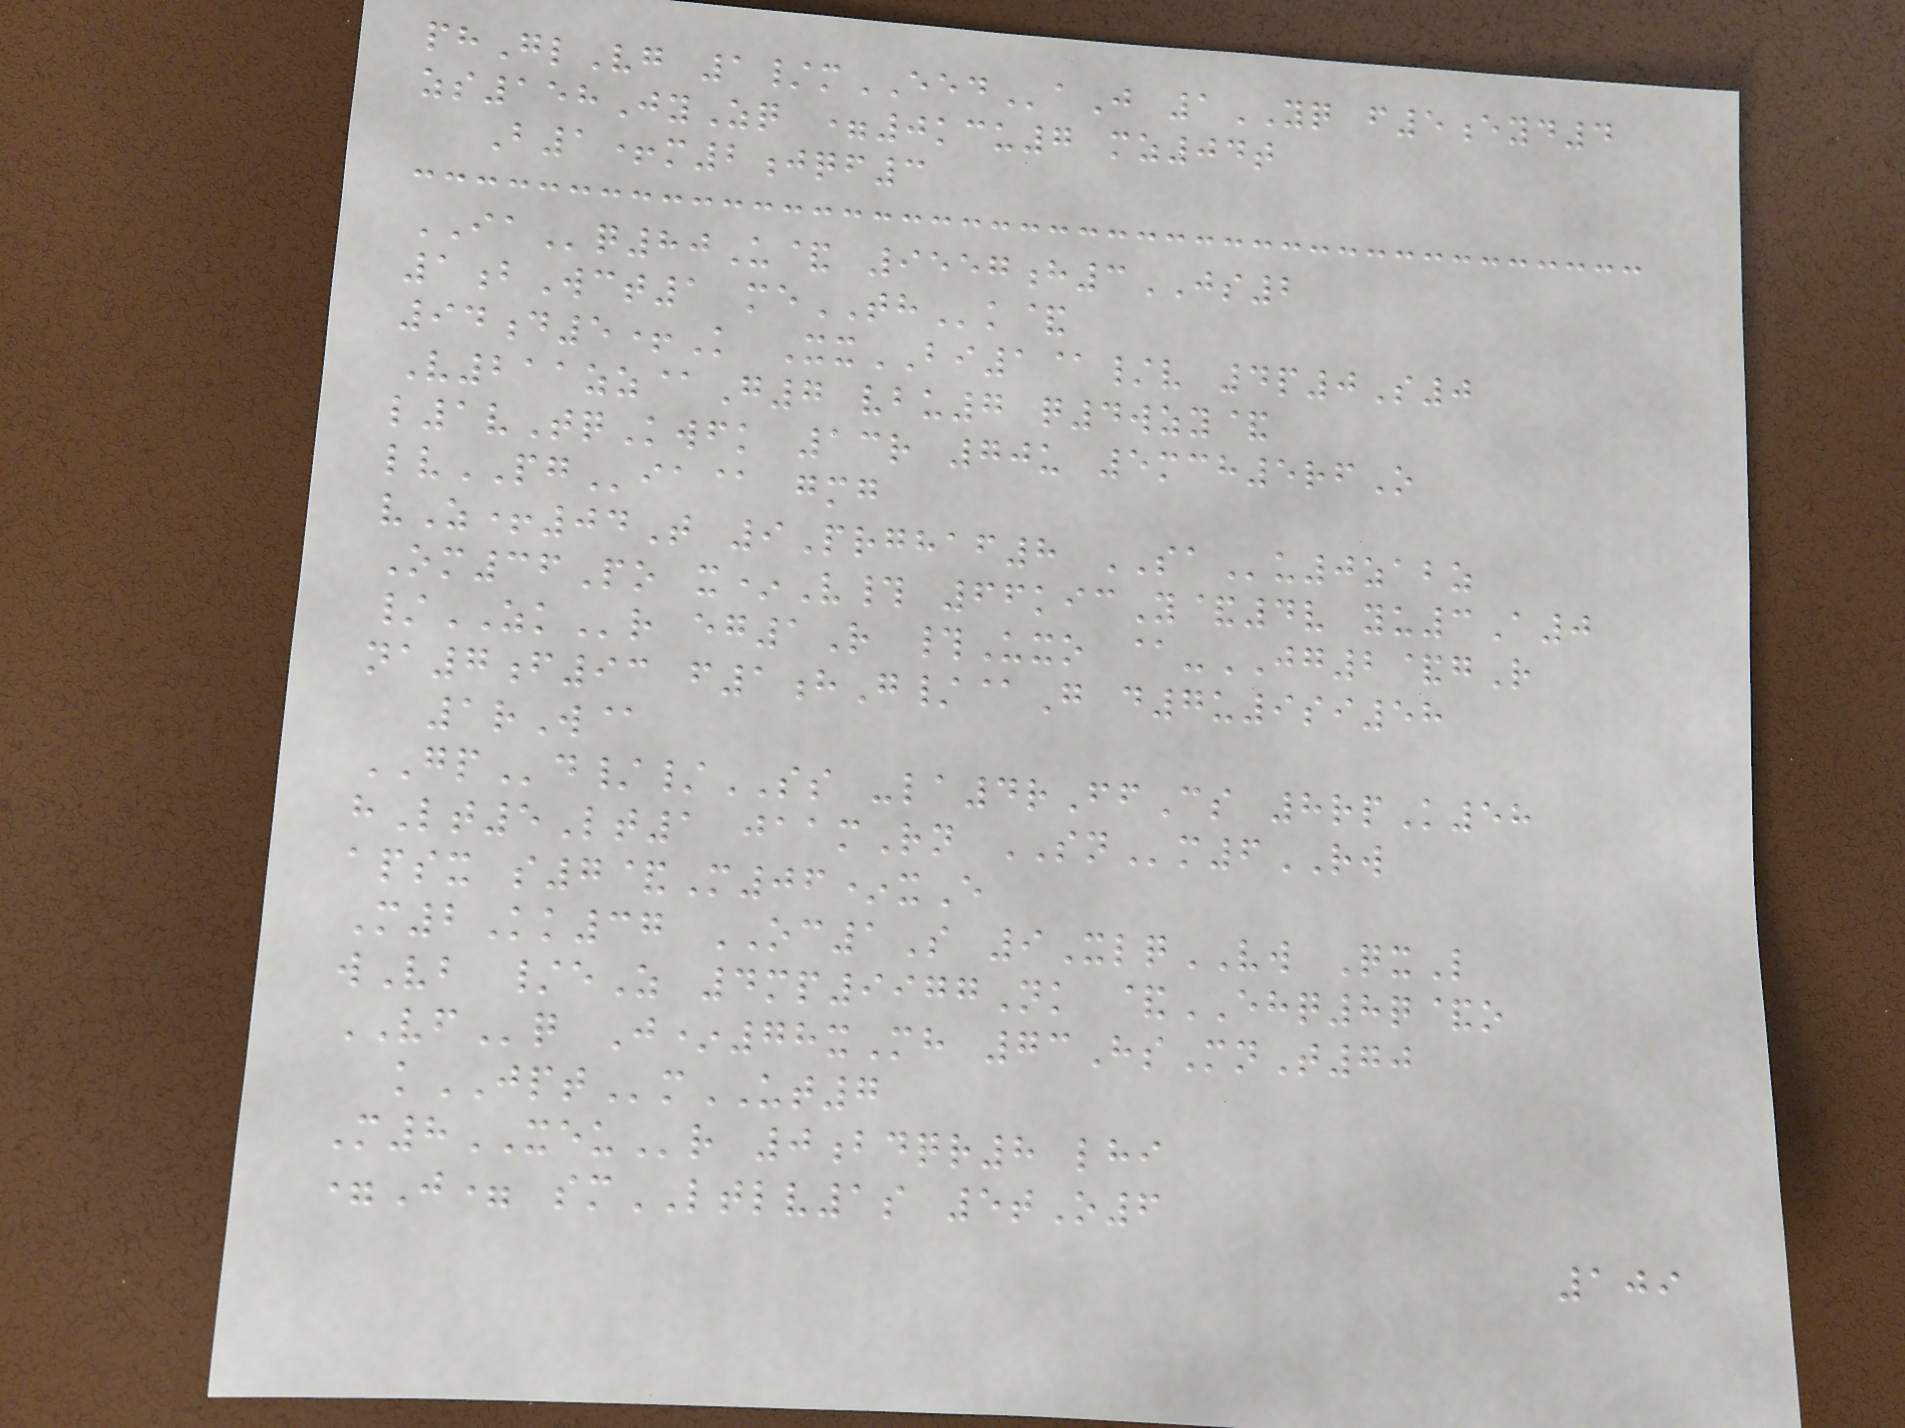phGlVg 1/mEEDaJ 1YQ f5eyd4
zs158JyZq =0kcu7 mz04t
B1+m2jqf3
IAq80U& 9557h3JS2
1bWct1 meTHk&
94d5+K XxBI1@/v 4p0S0
V211zz@G7 vbu7 q4wzy&
l1vTqKwfk 13r 70u 5mch5rfO
lvPGia@ gmg
vZ+04T 9Prghaf8 SAu0zabz
Om36Po x*V# 66kicY&4v yu3A0
/ZKr eg1R #Uxo @-JG2&gR
na7f93 f1hG/@G d7u9si58
1rW@
GPd//SS -la4rFfCs 8rpK58
hLt5Lt1 jaamRn SNm6RW
apsx s7&M06*xE
M2Kk37 OC1S 9XlqVW QxL
wVb /eZ 4mp9977Nk &EHQ8q&o
VFq J*78xMh 73HsMnT70
kJPTmUT7
M8XEUr 0bdqr8 lhi
=J= smLTLV1s 5tO6
109
